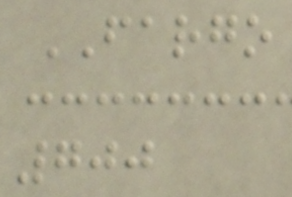FARGO
700
